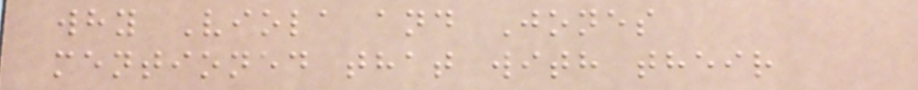why Viola and Jones
mentioned that with their
